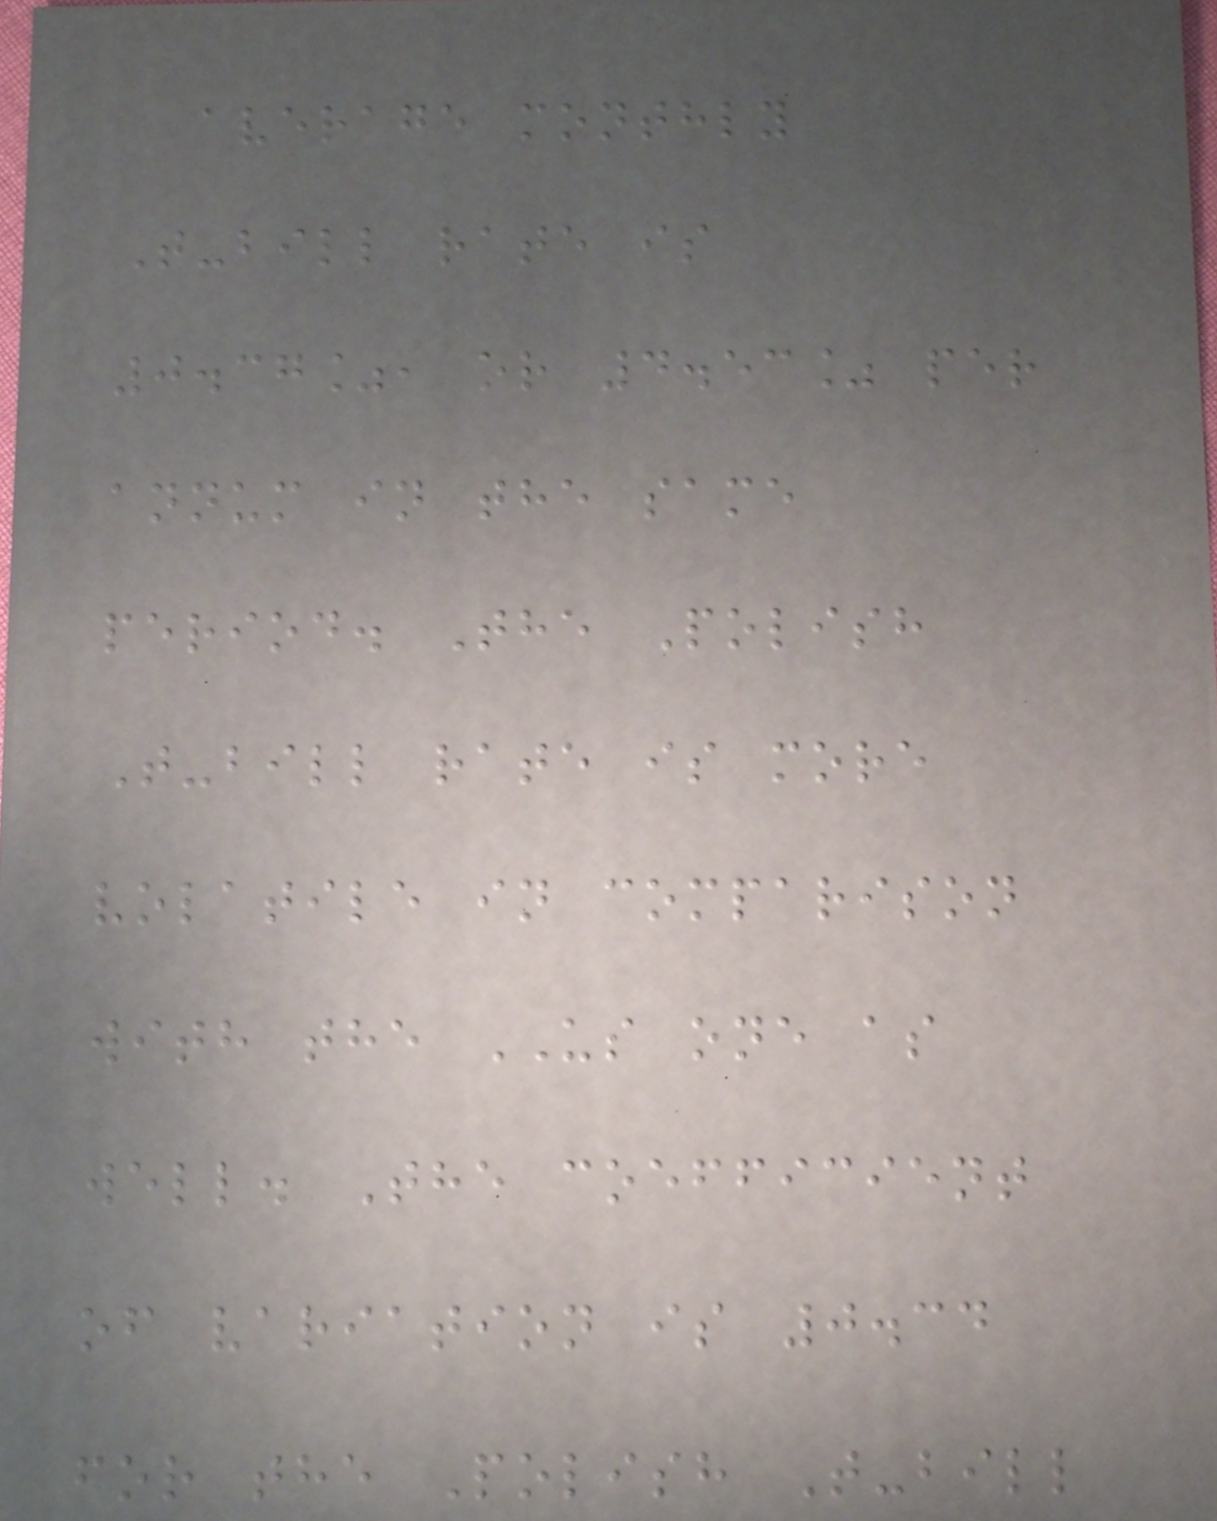average monthly
T-bill rate is
0.37%, or 4.53% per
annum in the same
period. The Polish
T-bill rate is more
volatile in comparison
with the US one as
well. The coefficient
of variation is 0.34
for the Polish T-bill
